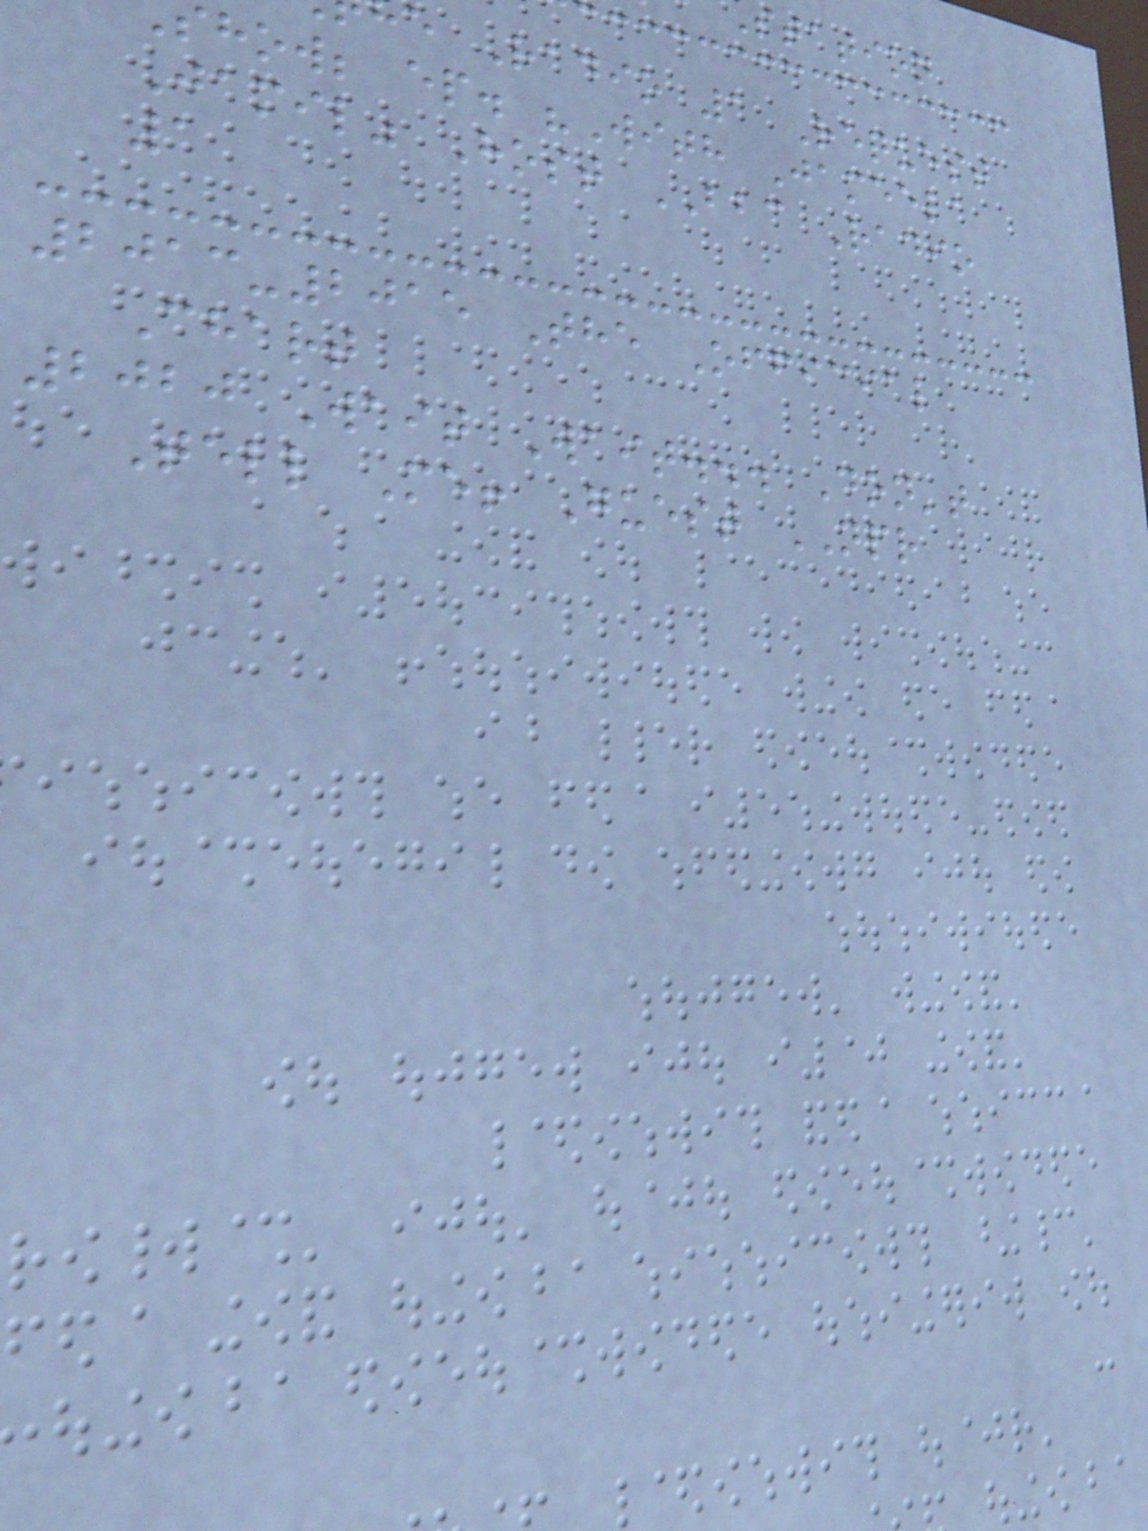station
e Radio 1 Request
how; ep. "With Jameela
Jamil" Host BBC Radio
1
2013-2015 The Official
Chart
2020 Wait Wait... Don't
Tell Me! Guest NPR
